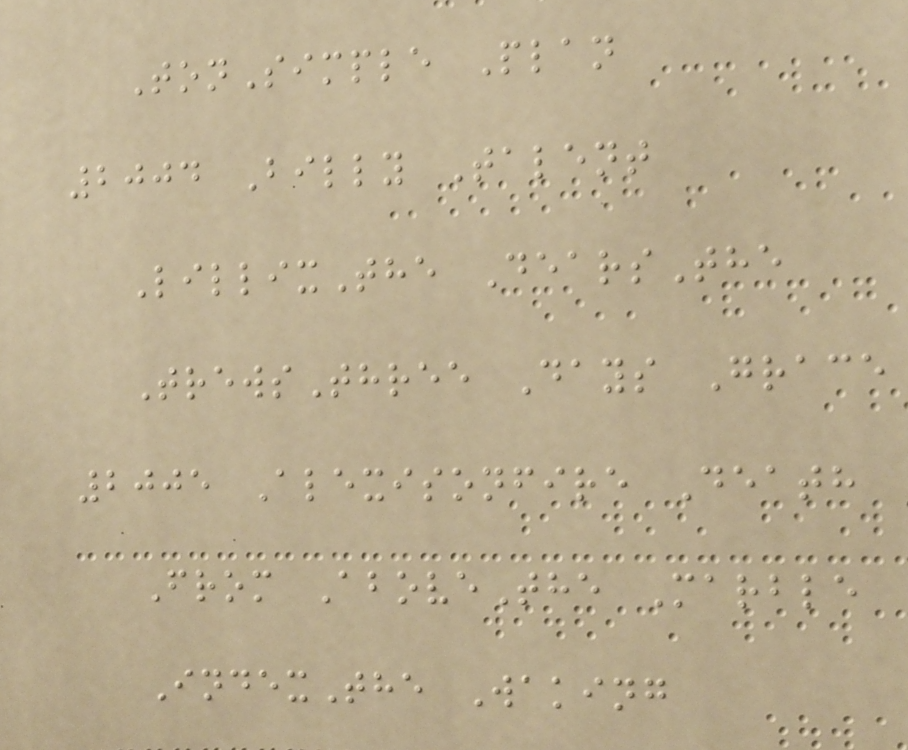TonSimple Plan
2004 Billy Talent
LillixThe DearsThe
TrewsThree Days Grace
2005 Alexisonfire Death
From AboveThe Marble
IndexThe Waking
